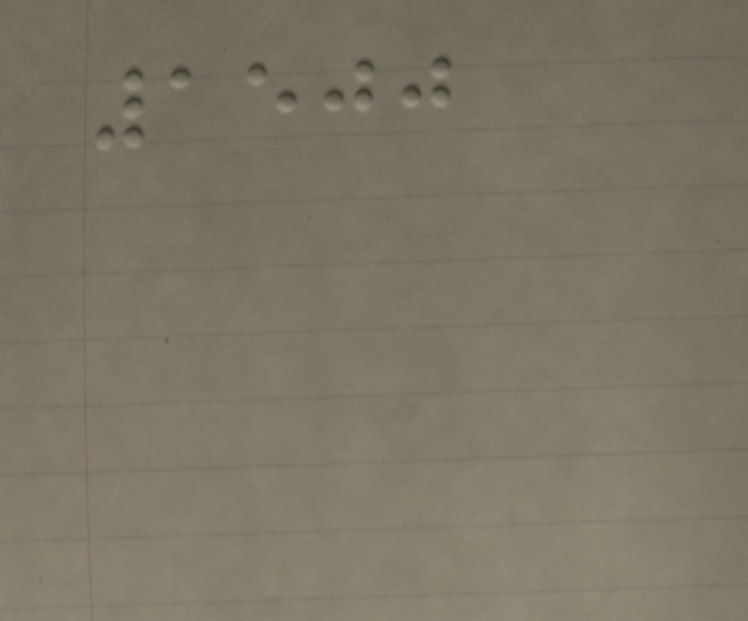1500
